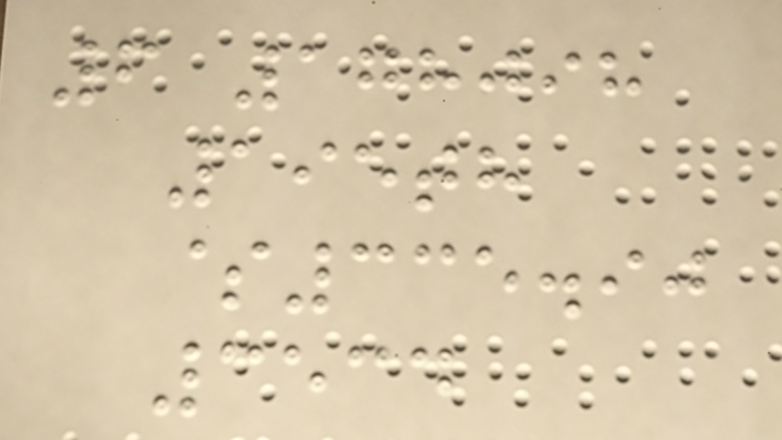6 178098
195th
$335.90
3534
